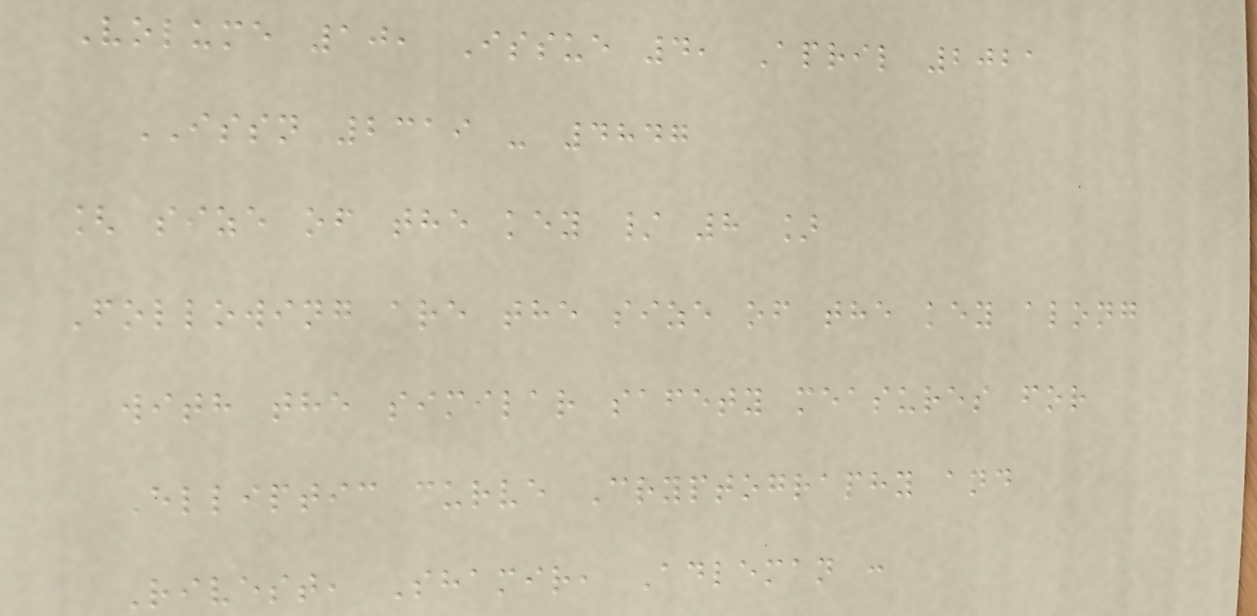Volume 10, Issue 4, April 2021
ISSN 2319 - 4847
[ size of the key / 8 ]
Following are the size of the key along
with the similar safety measures for
Elliptic curve Cryptography and
Rivest, Shamir, Adleman :
